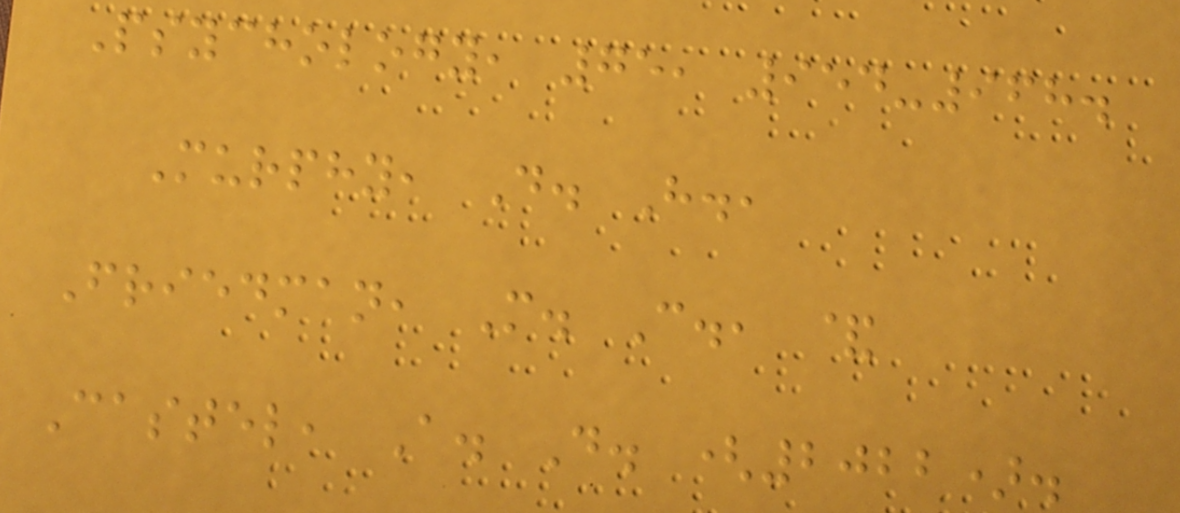Psychology, 75, 954-968.
Murphy, D. H.,
Friedman, M. C., &
Castel, A. D. (2022).
